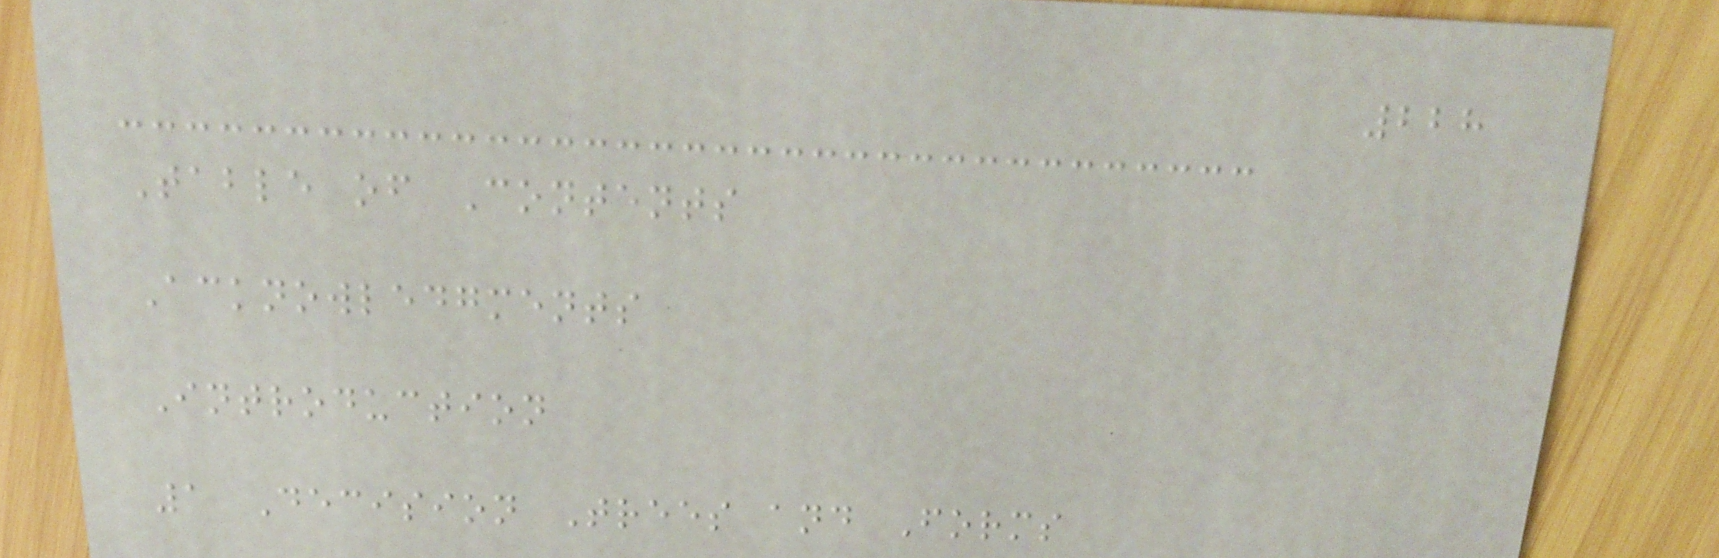228
Table of Contents
Acknowledgments
Introduction
1 Decision Trees and Forms
